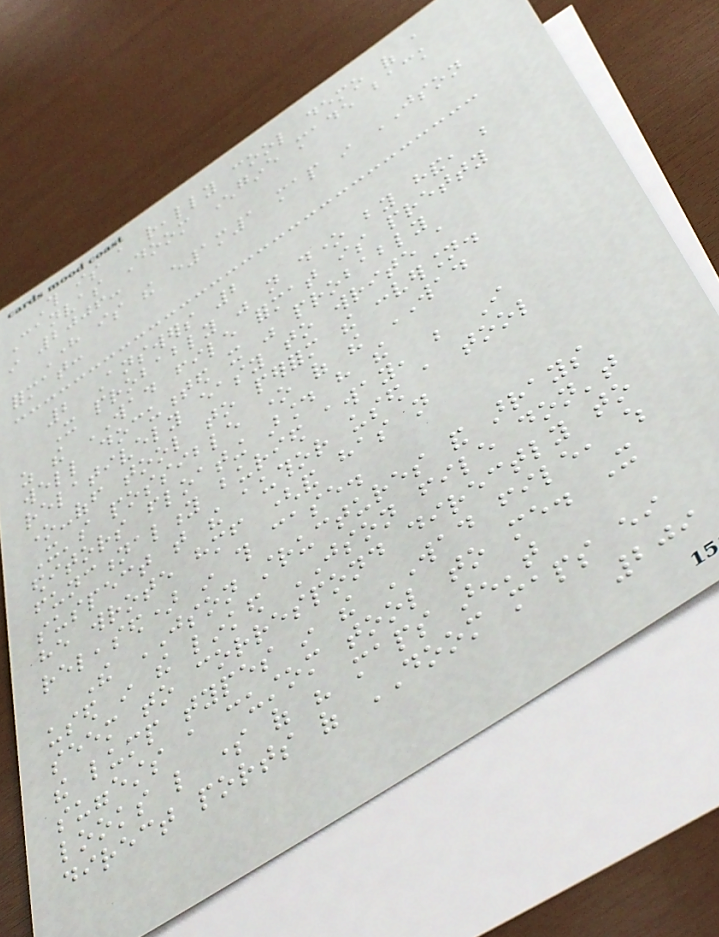This is a really cool demo of a
Canvas Doom Engine made back
in 2006:
Here is the e1m1 map in JSON
format:
2 Answers 2
It probably was not done by hand, but
as the WAD file format is pretty
well documented it was probably
relatively easy to write a
one-off tool to perform the conversion.
It's possible one of the WAD
editors floating around have the
functionality buried away, but I
suspect that the author used a tool
he wrote himself (and has not
released) in this case.
The JSON structures and arrays
used in the linked JSON file don't
seem to correspond directly to
the lump types in the WAD file, which
suggests a custom tool to me. It
looks like some of his maps aren't
direct ports of DOOM maps either
209
